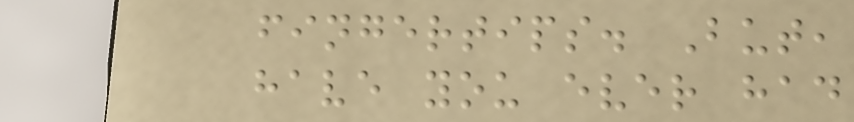fingertips. But,
have you ever had
